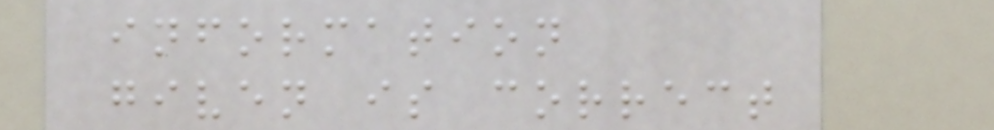information
given is correct
